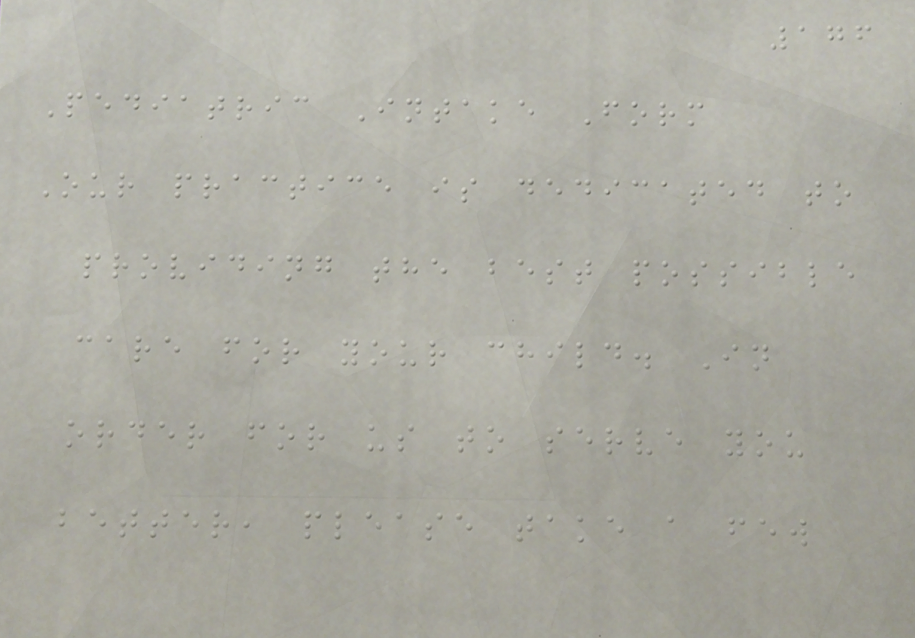176
Pediatric Intake Form
Our practice is dedicated to
providing the best possible
care for your child. In
order for us to serve you
better, please take a few
